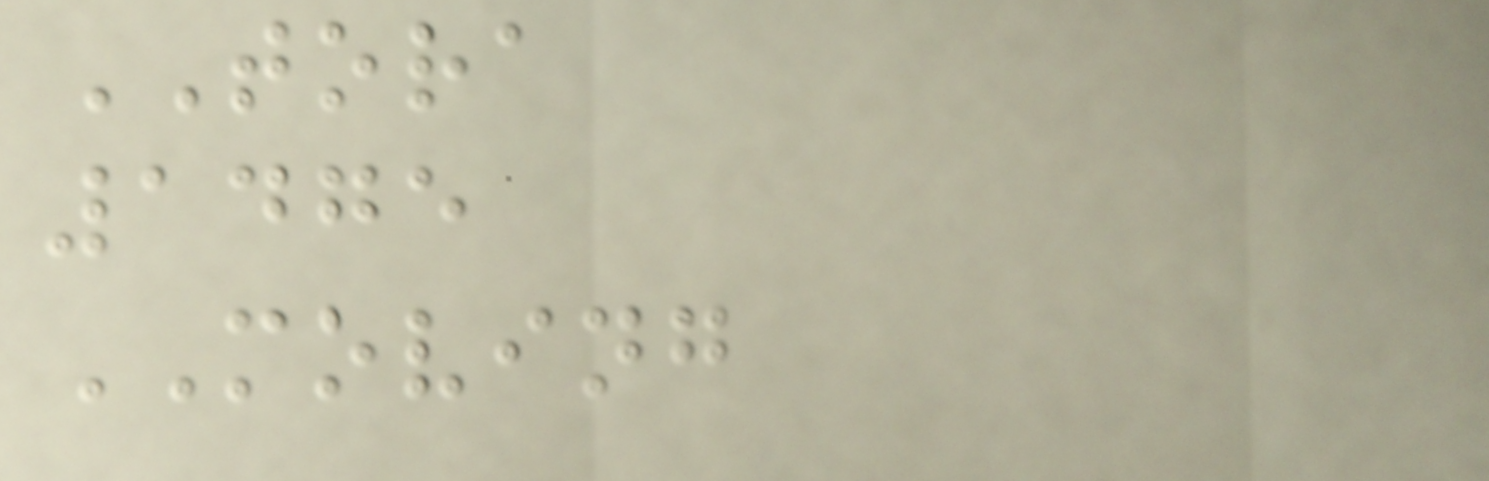TORA
1475
MOVING
